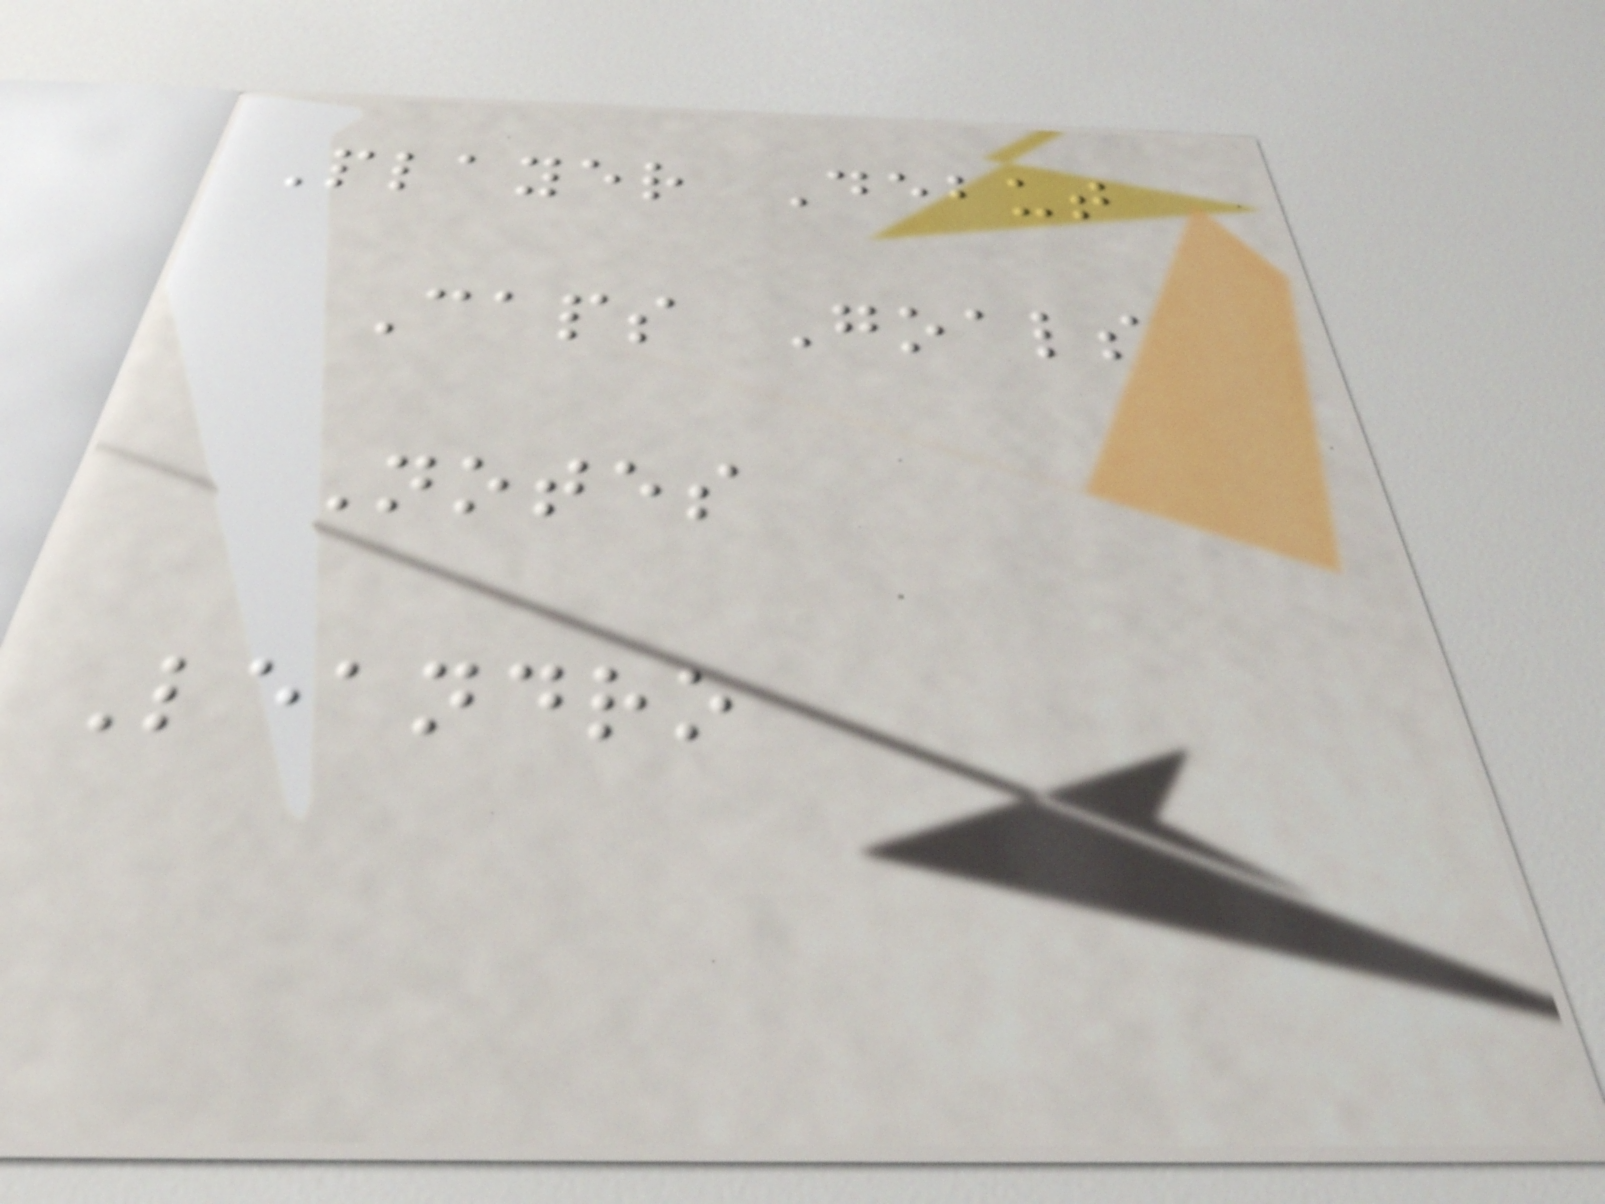Player Debut
Caps Goals
Notes
Leandro
